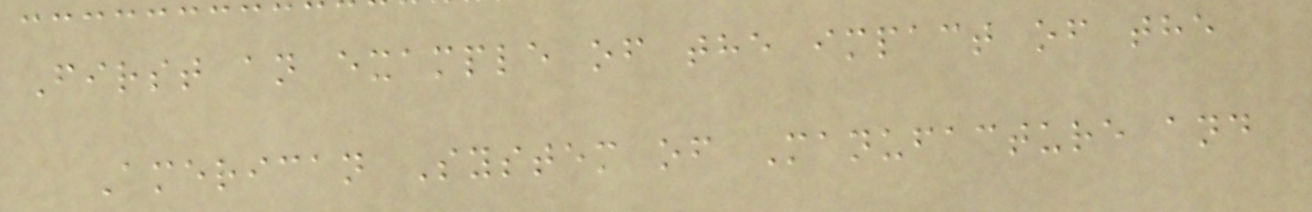First an example of the impact of the
American System of Manufacture and
